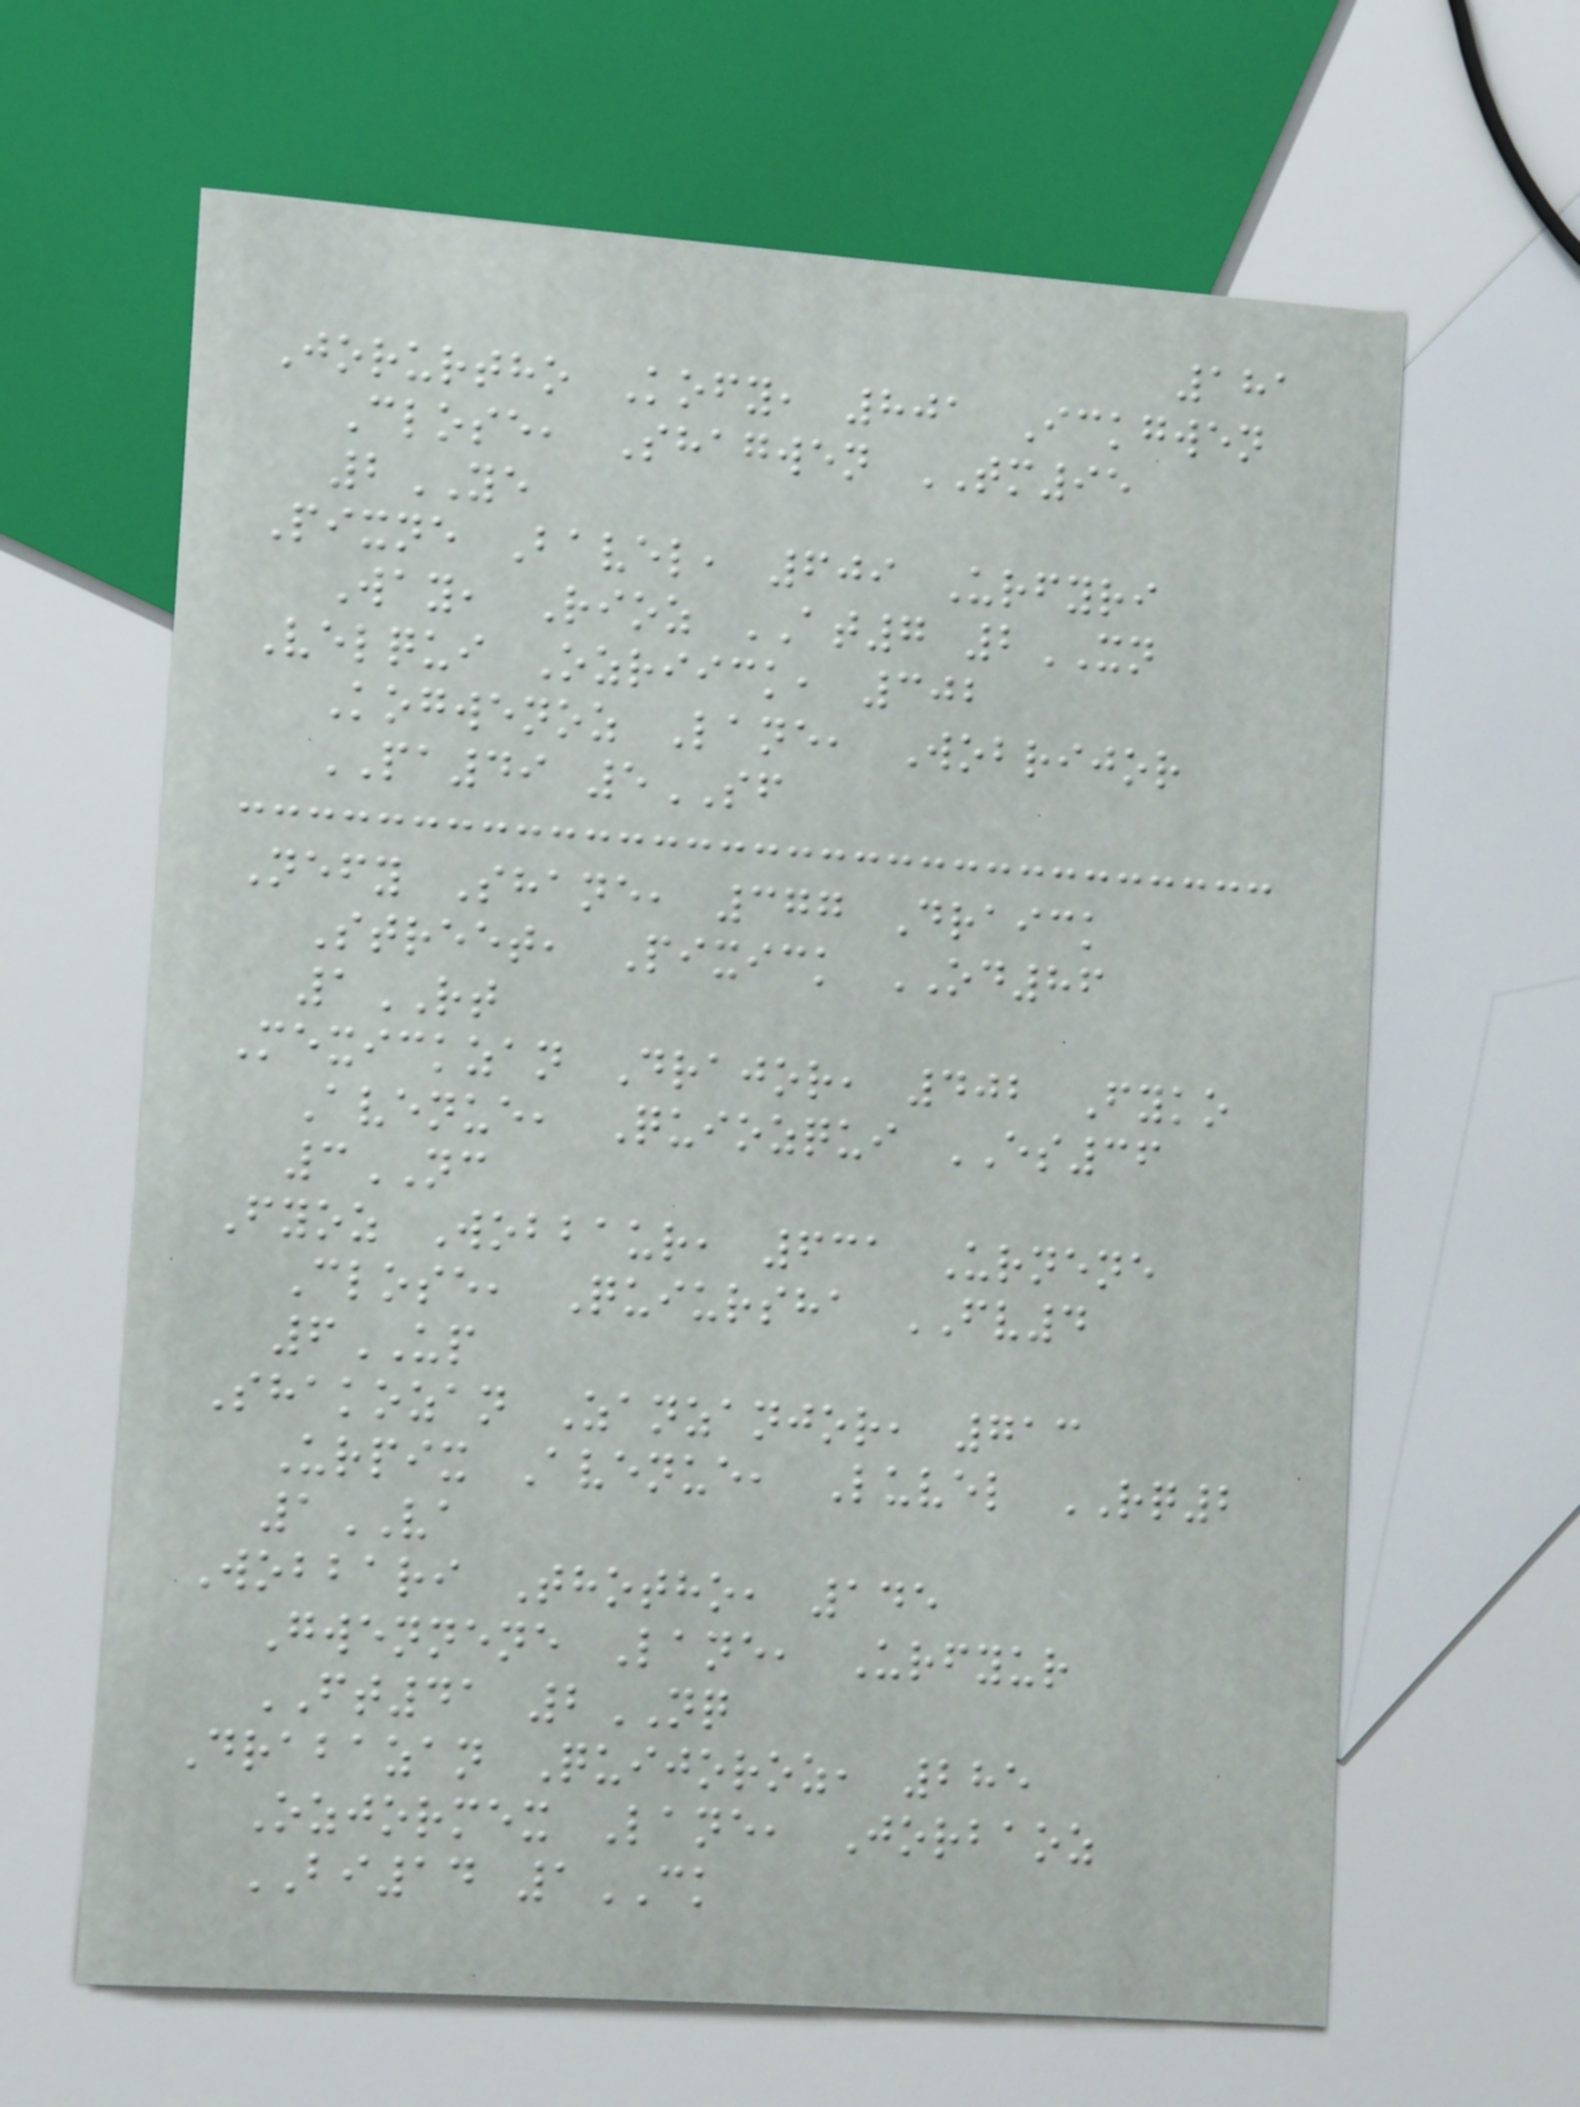181
Jorurtho Kofy, 801 Ickgwen
Close, Shagwen TM95
2YE
Pixne Bavel, 609 Urfyri
Way, Rioz AT7 2XN
Velqui Ozriick, 302
Kogwenoz Lane, Wobrijor
PA49 5SF
Nefy Shane, 377 Draick
Street, Pixick OD86
1RT
Mexickzan Drajor, 402 Fyko
Avenue, Quiozqui ES36
3NC
Fyoz Wobbaur, 631 Urnene
Close, Quiursha FV4
6UP
Shakozan Zanzanjor, 713
Urpix Avenue, Luvel RQ2
1VA
Wobbari Thotho, 145
Gwennene Lane, Urfyur
FT41 2NQ
Drabazan Quijoroz, 285
Ozjormex Lane, Jorbaoz
BI14 1CK
